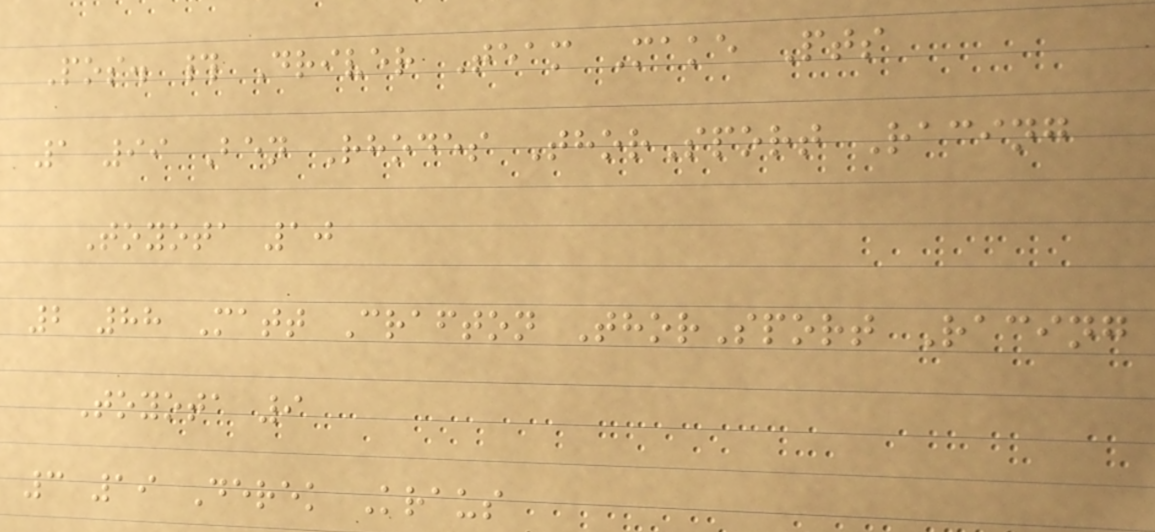Pos. # Driver Team Make Pts
1 99 Ben Rhodes ThorSport Racing
Toyota 10
2 88 Matt Crafton ThorSport Racing
Toyota 9
3 19 Derek Kraus
